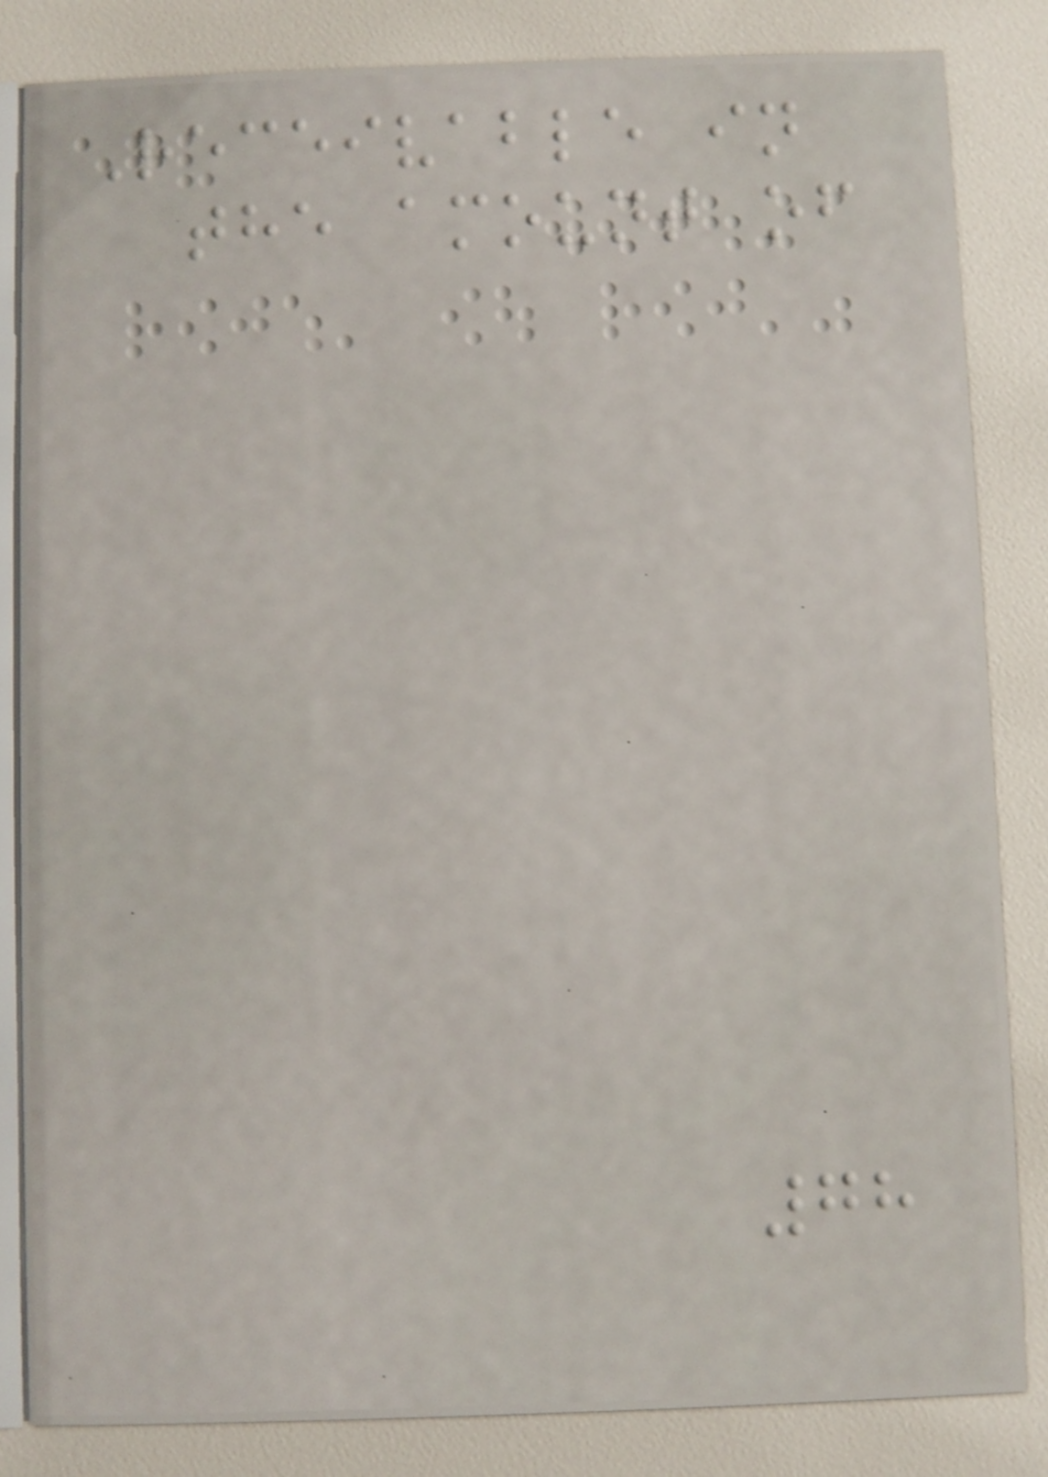Receivable in
the amount of
78
